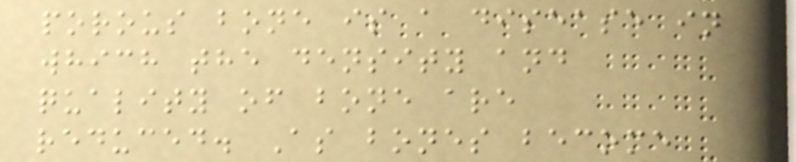porous bone is a disease in
which the density and
quality of bone are
reduced. As bones become
